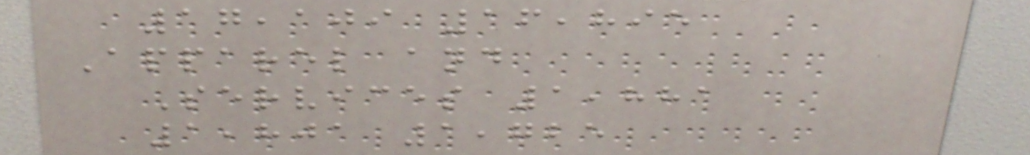17,109 16,895
Apparel and
Services 1,881
1,801 1,725
